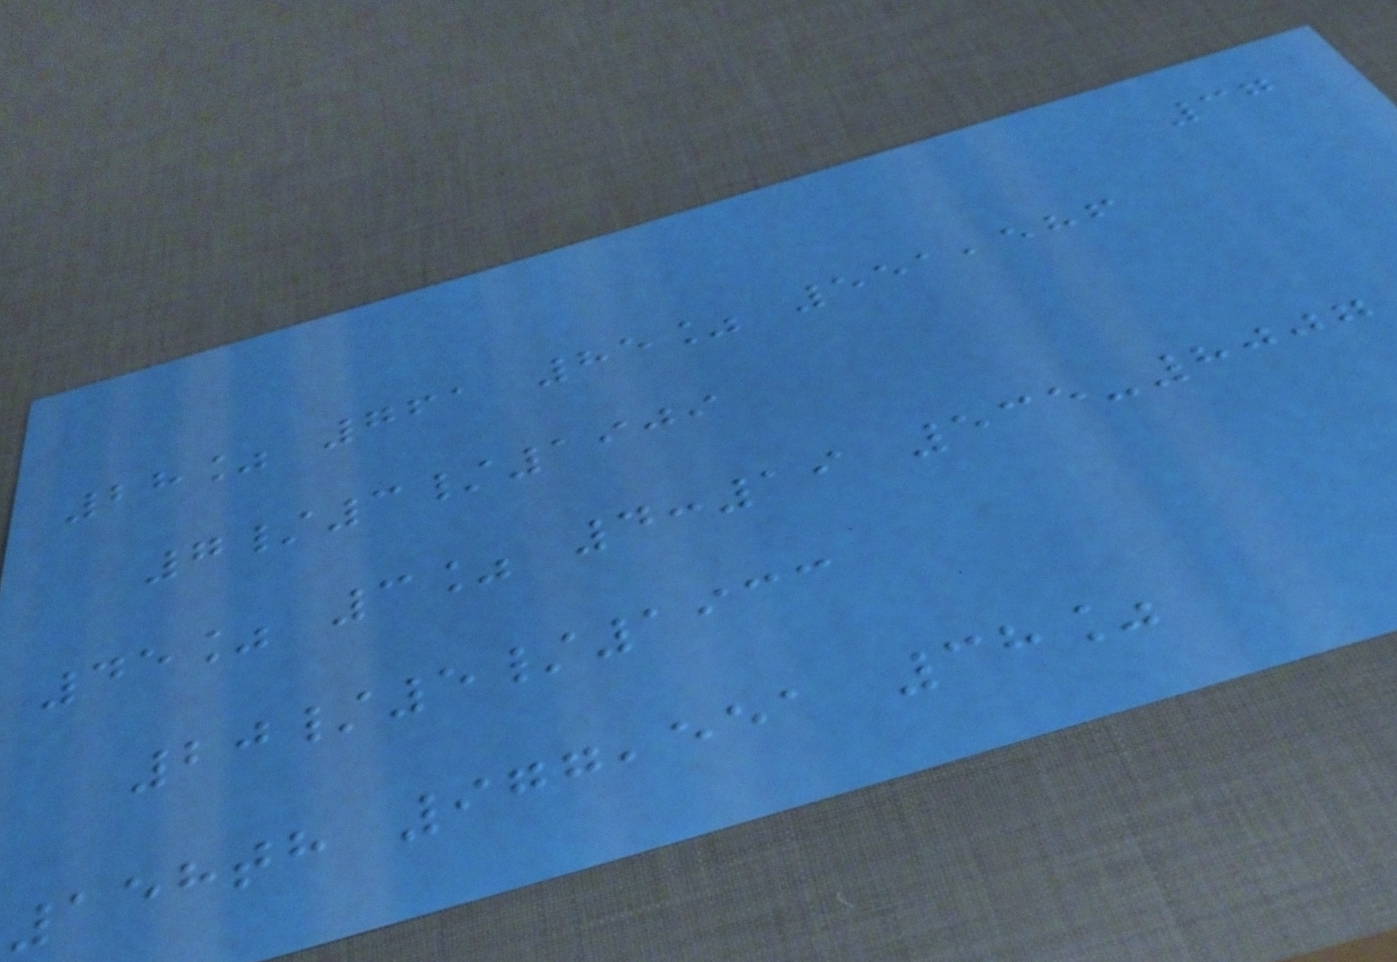37
28% 761 85% 551,586
7/3/1909
45% 3% 4:19 535-8007
20/5/1933
158th 977,551 38%
